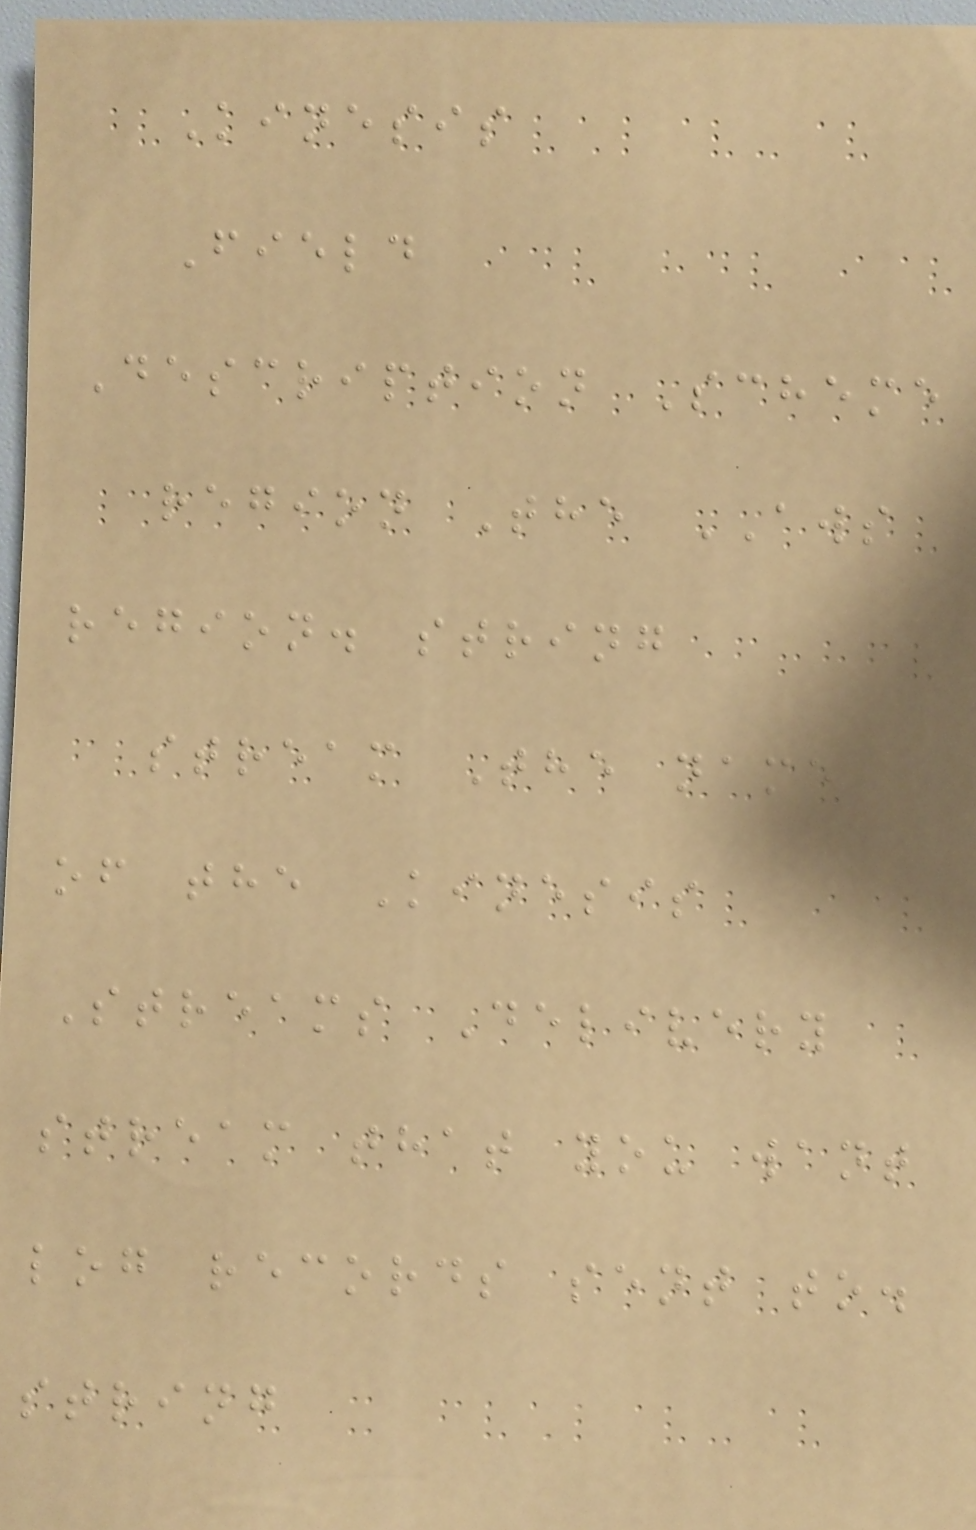Kinesis
Field
Description Scheme
region The AWS
region. string
stream The name
of the Kinesis
Streams Delivery
stream that you want
log records sent to.
string
